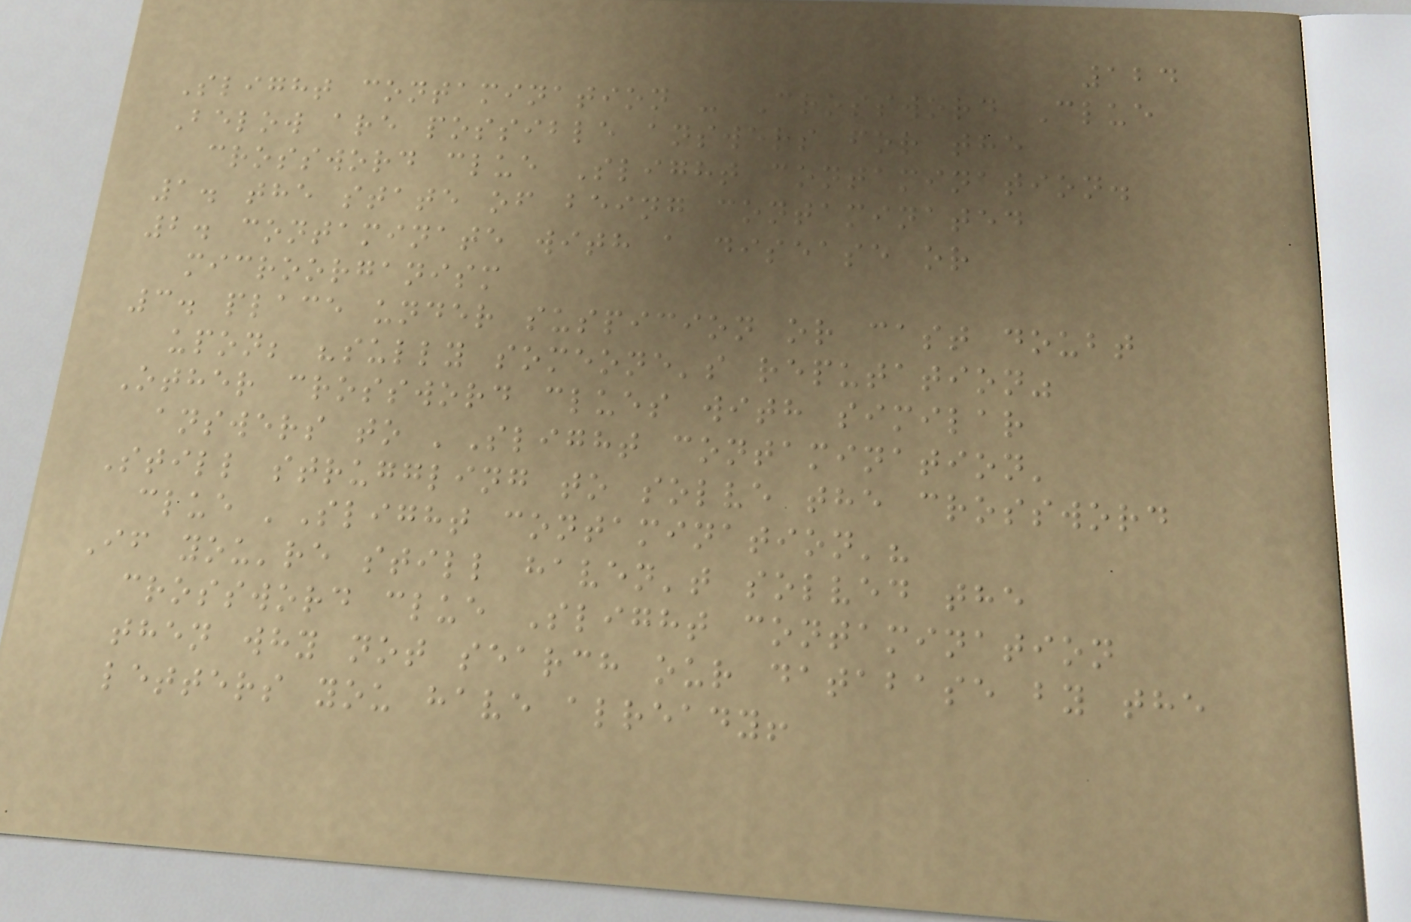124
Slight contamination - Crossword Clue
Below are possible answers for the
crossword clue Slight contamination.
1. the state of being contaminated
2. contaminate with a disease or
microorganism
3. place under suspicion or cast doubt
upon; "sully someone's reputation"
Other crossword clues with similar
answers to 'Slight contamination'
Still struggling to solve the crossword
clue 'Slight contamination'?
If you're still haven't solved the
crossword clue Slight contamination
then why not search our database by the
letters you have already!
